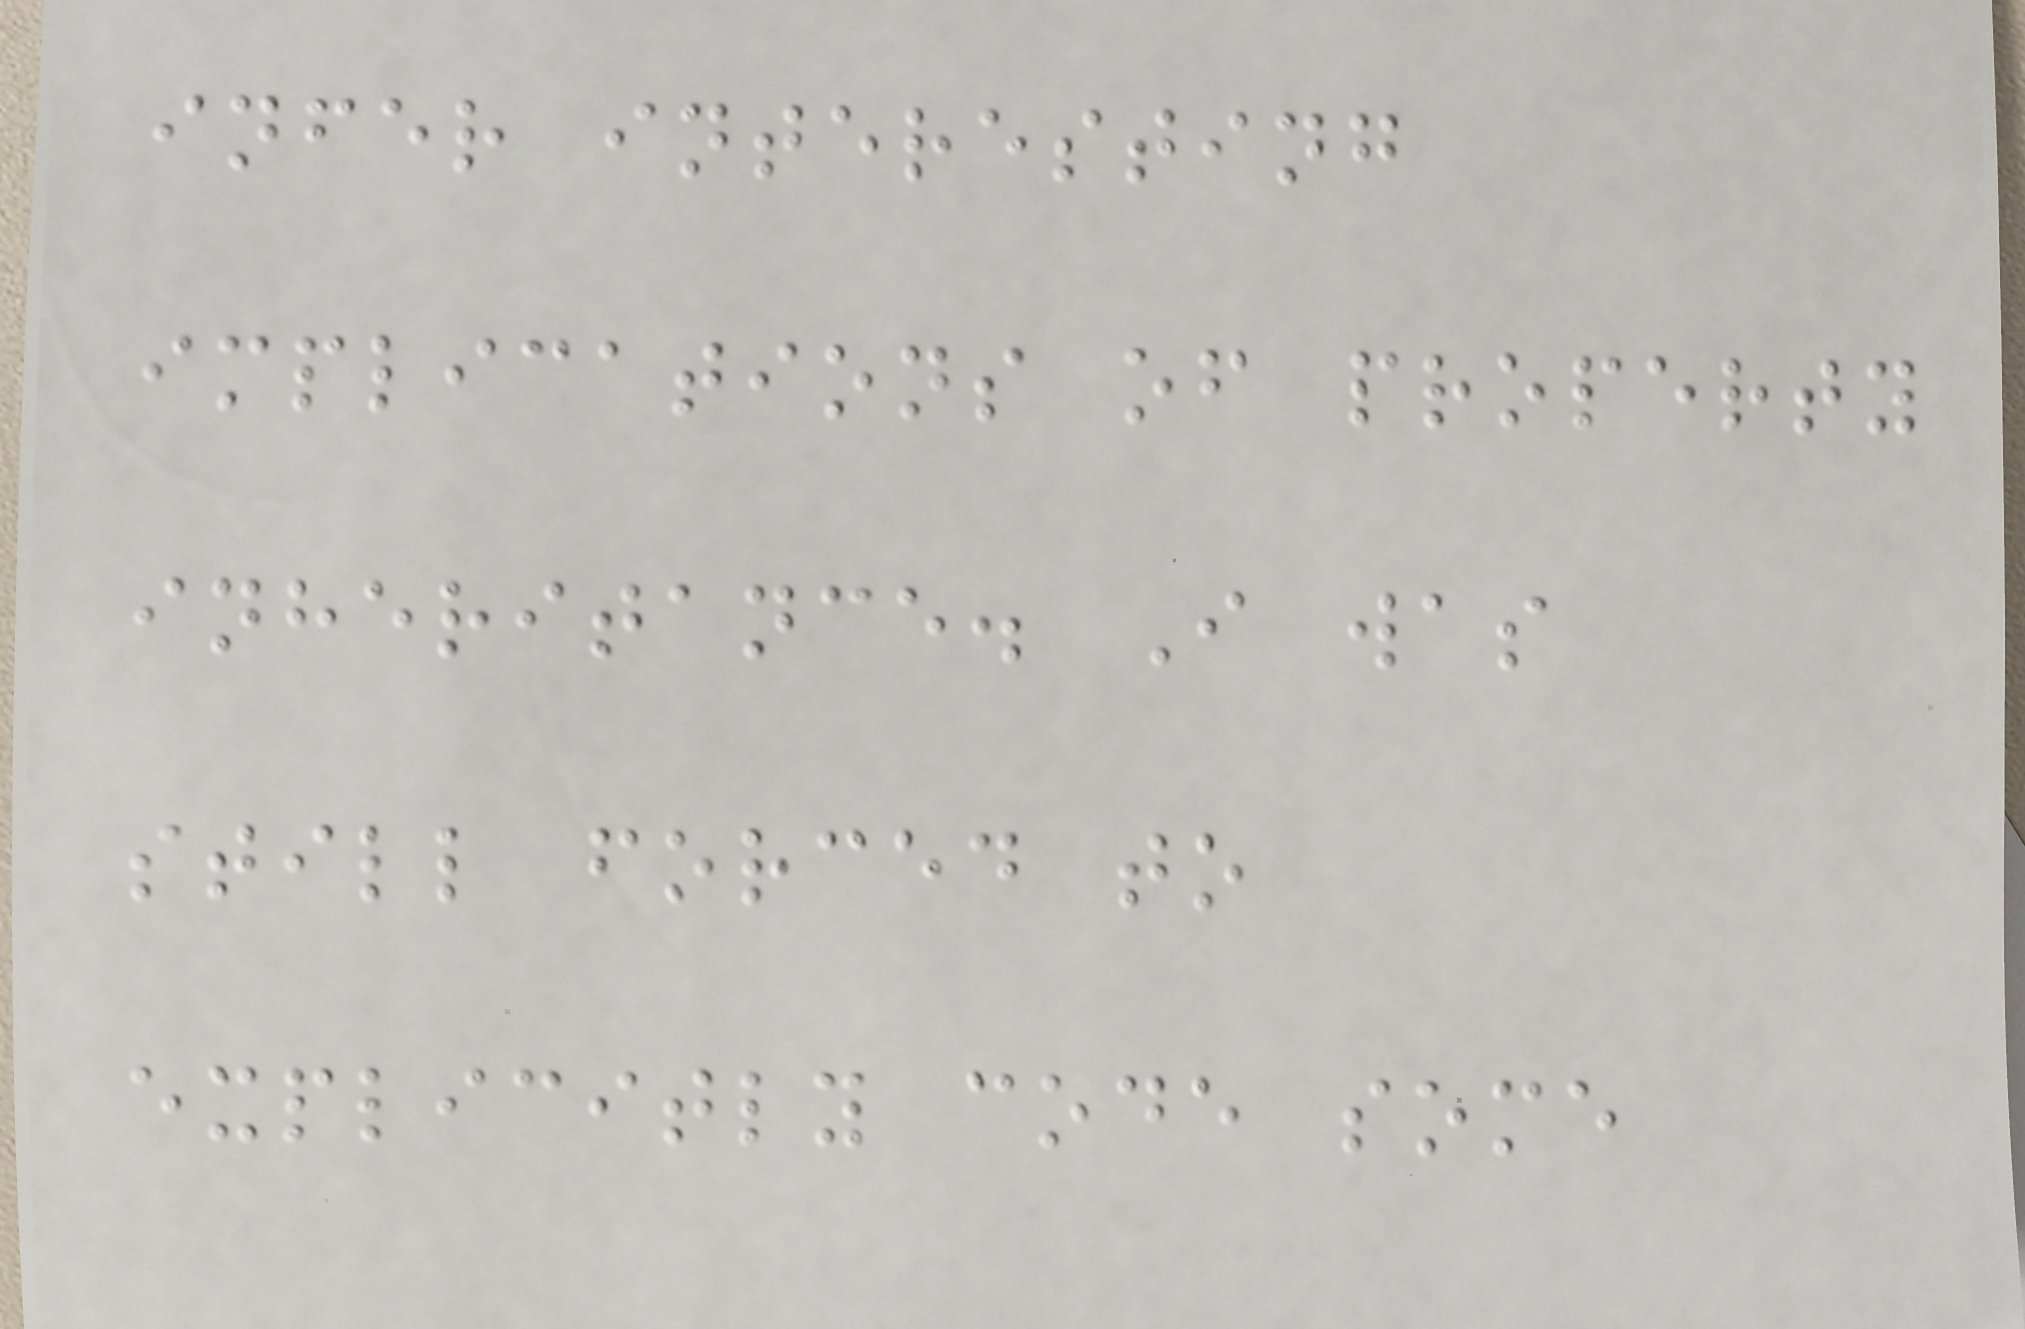infer interesting
implications of property
inheritance. I was
still forced to
explicitly code some
